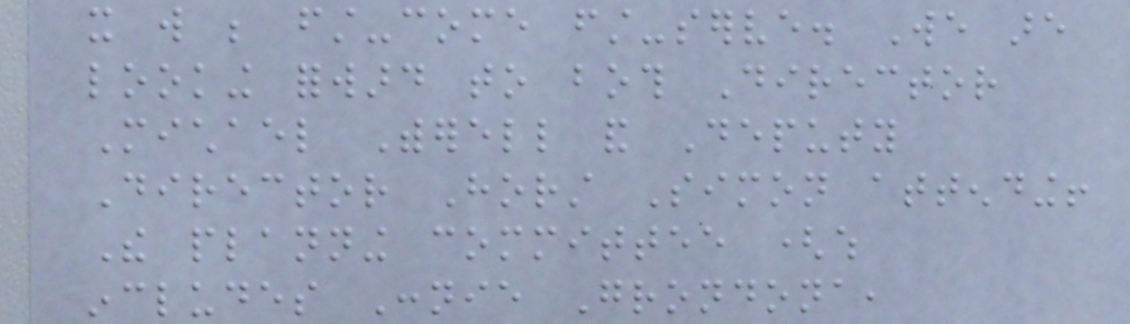it will be first-come first-serve. We are
looking forward to both Director
Michael Witherell and Deputy
Director Horst Simon attending!
The planning committee (which
includes Connie Grondona,
